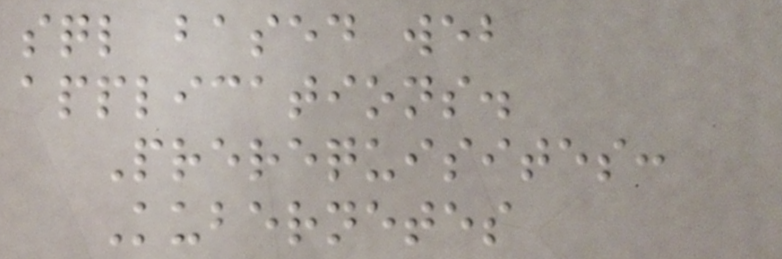sql based web
applications.
Prerequisites:
Kubernetes
